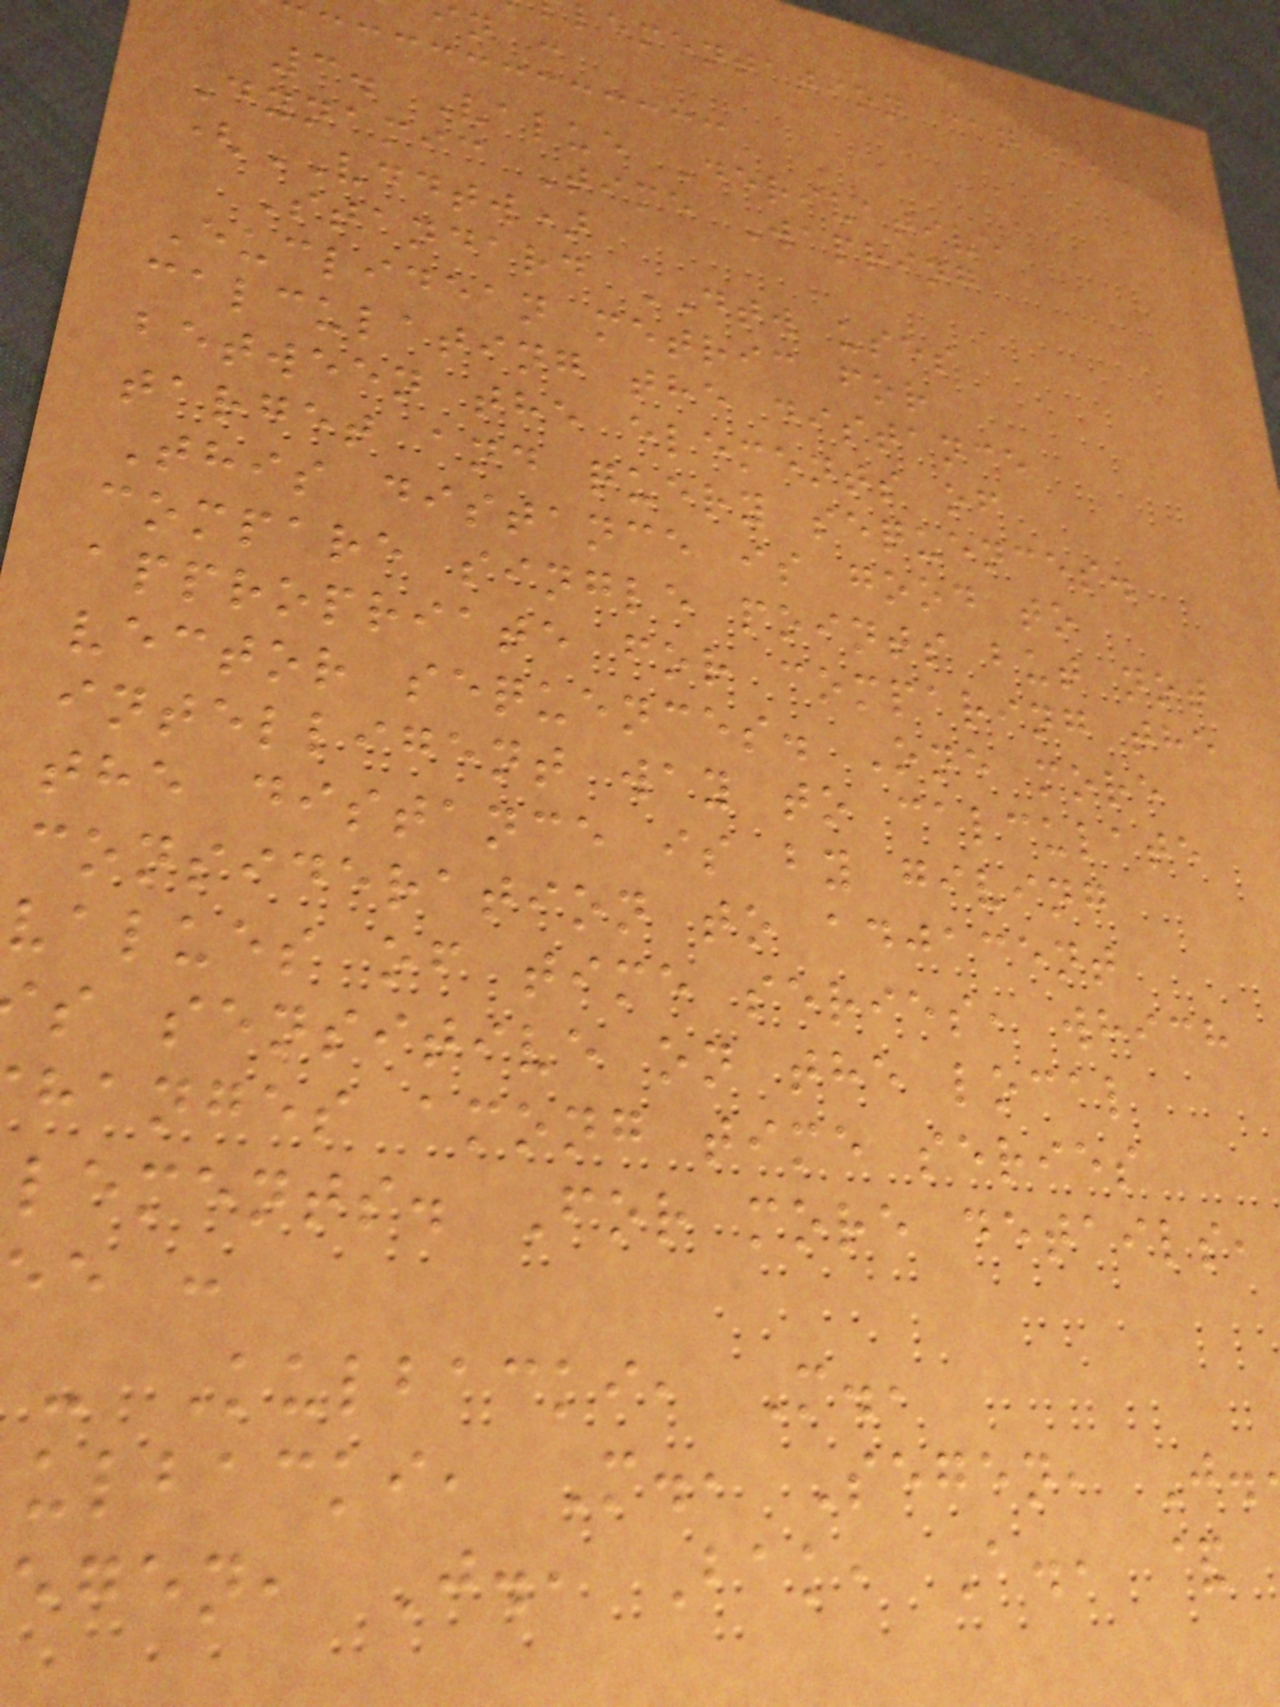lementation can be
in :
3. Value Derivative
Dynamic Time Wapring
(VDDTW)
Standard DTW uses
Euclidean metric for
calculating the distance
between the elements of
target and query sequences.
This distance is good to
compare single points but not
appropriate for comparing the
vector sequences. One more
intelligent way to calculate
the distance is by giving
consideration to adjacent
values of time series, which
s sensitive on the local
hanges among time series
lements. For more details,
- Kulbacki, M.,
ulbacki, M., Segen, J.
egen, J., Bak, A., &
